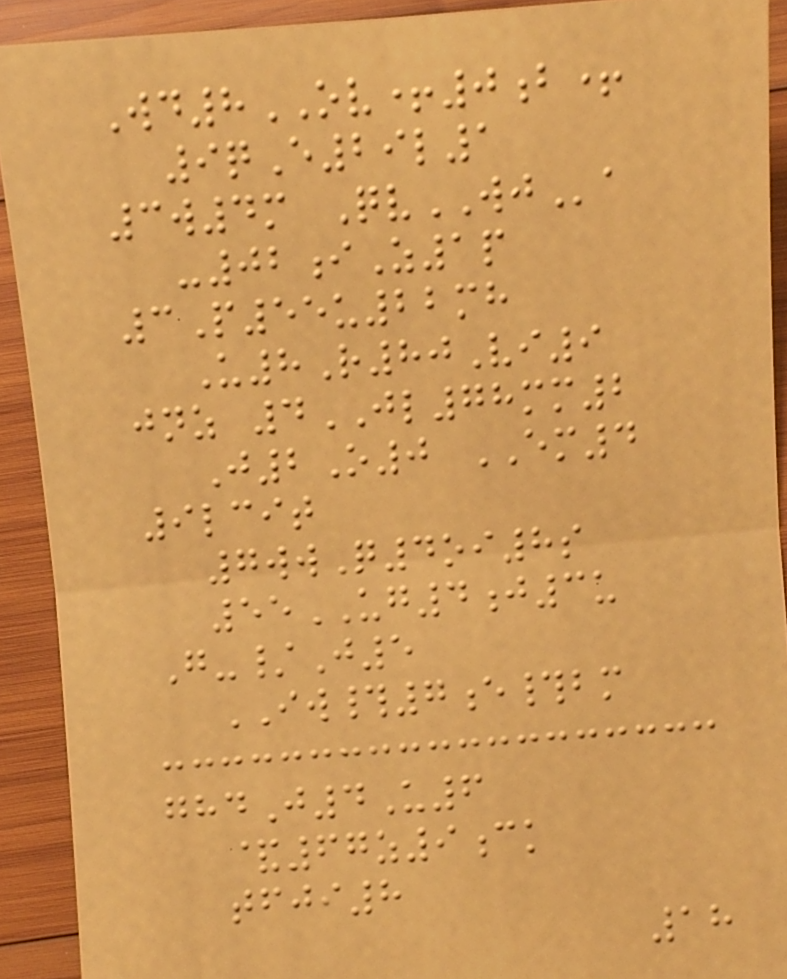Wd8OV+0b+
9qE29l1
3w4m QvWJa
-02iZ1p
3P55u22mh
U8R80Vi9
jnz 4JL78mm2
J2O0 EM4
9lcit
7wwQ4oi8s
55UG4j3u
G-/J5
IW#7e#bm
ghdJ4U6
&67z9ck
tfji8
18
